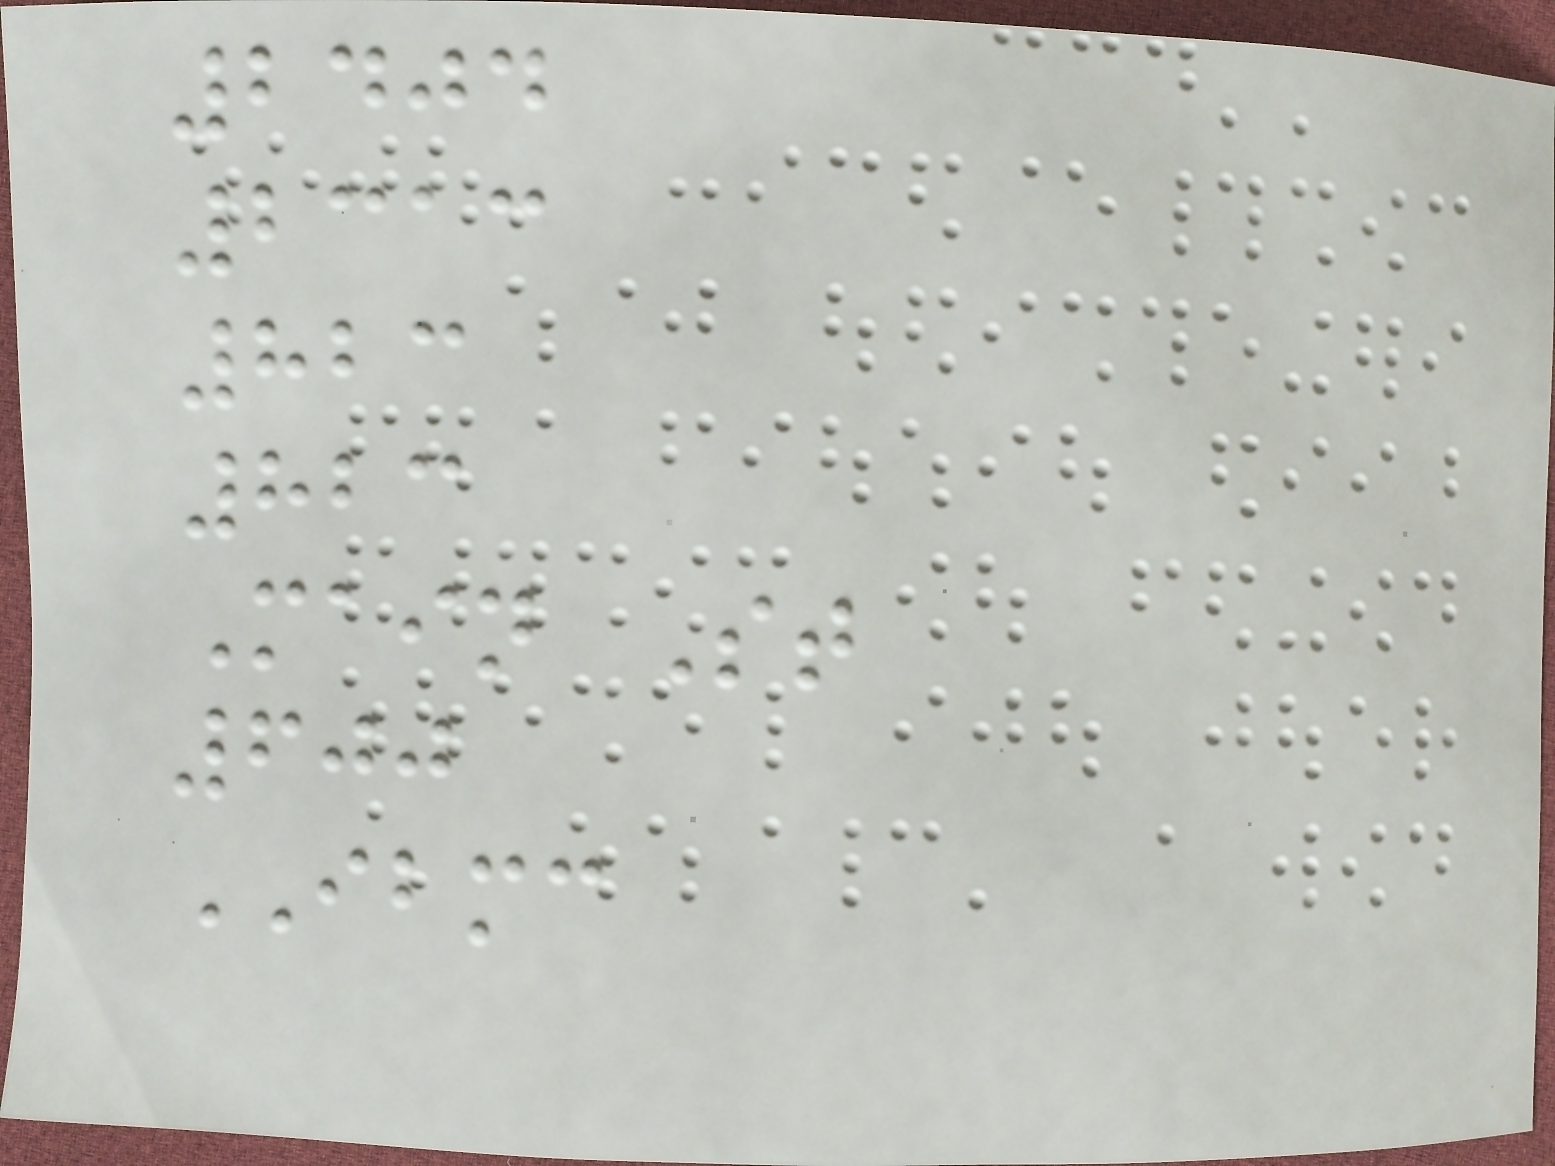2404
2313
823
823
Main St
600
IBMC
